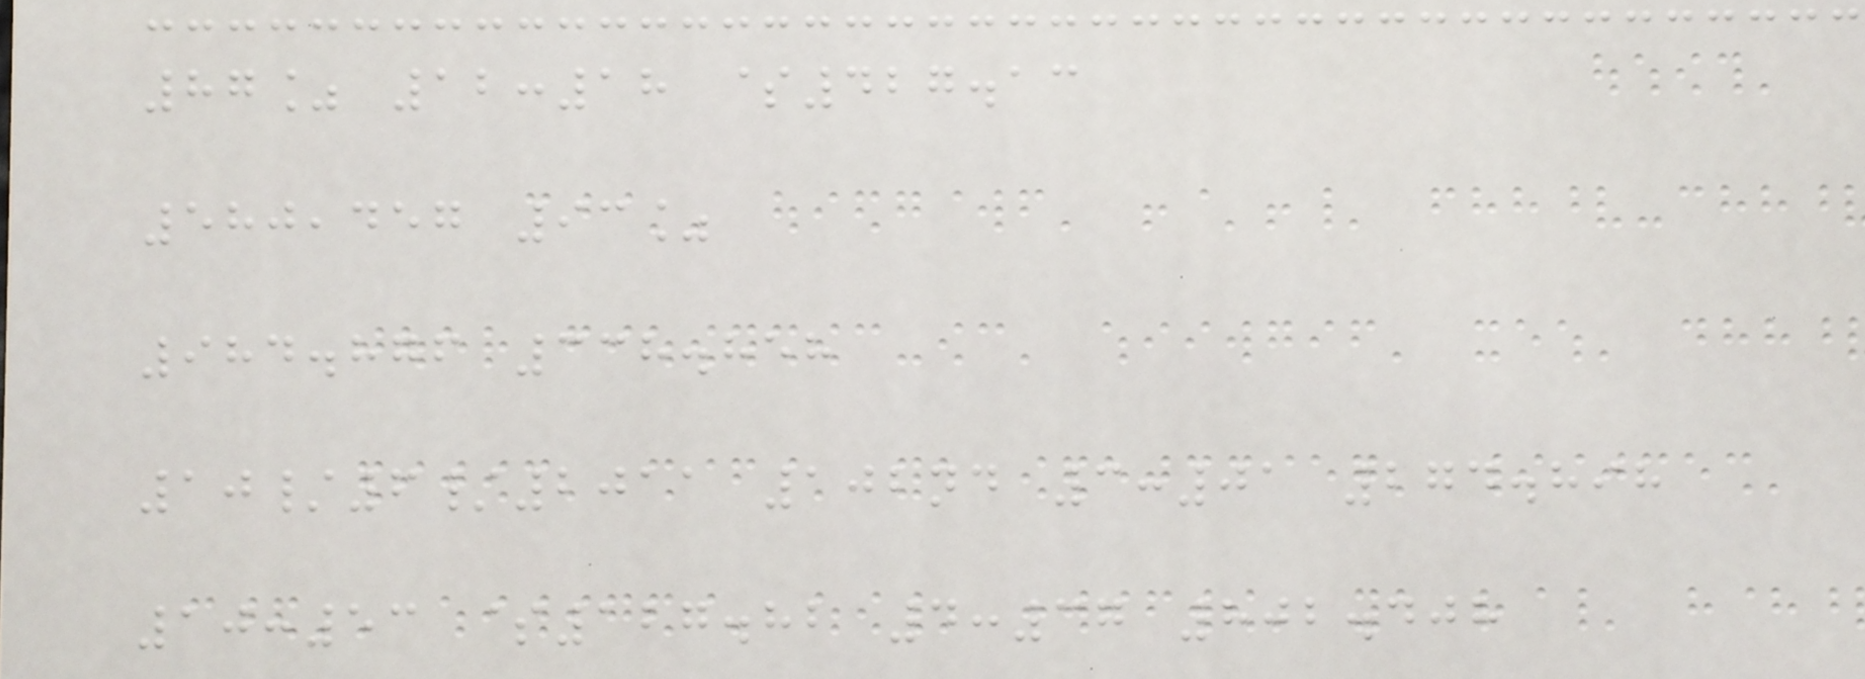87% 12:18 $427.13
580,457 93%
984.876 338.858
10/6/2011 102nd 3:01 274.898
10:53 $127.82 4:37 802.408
